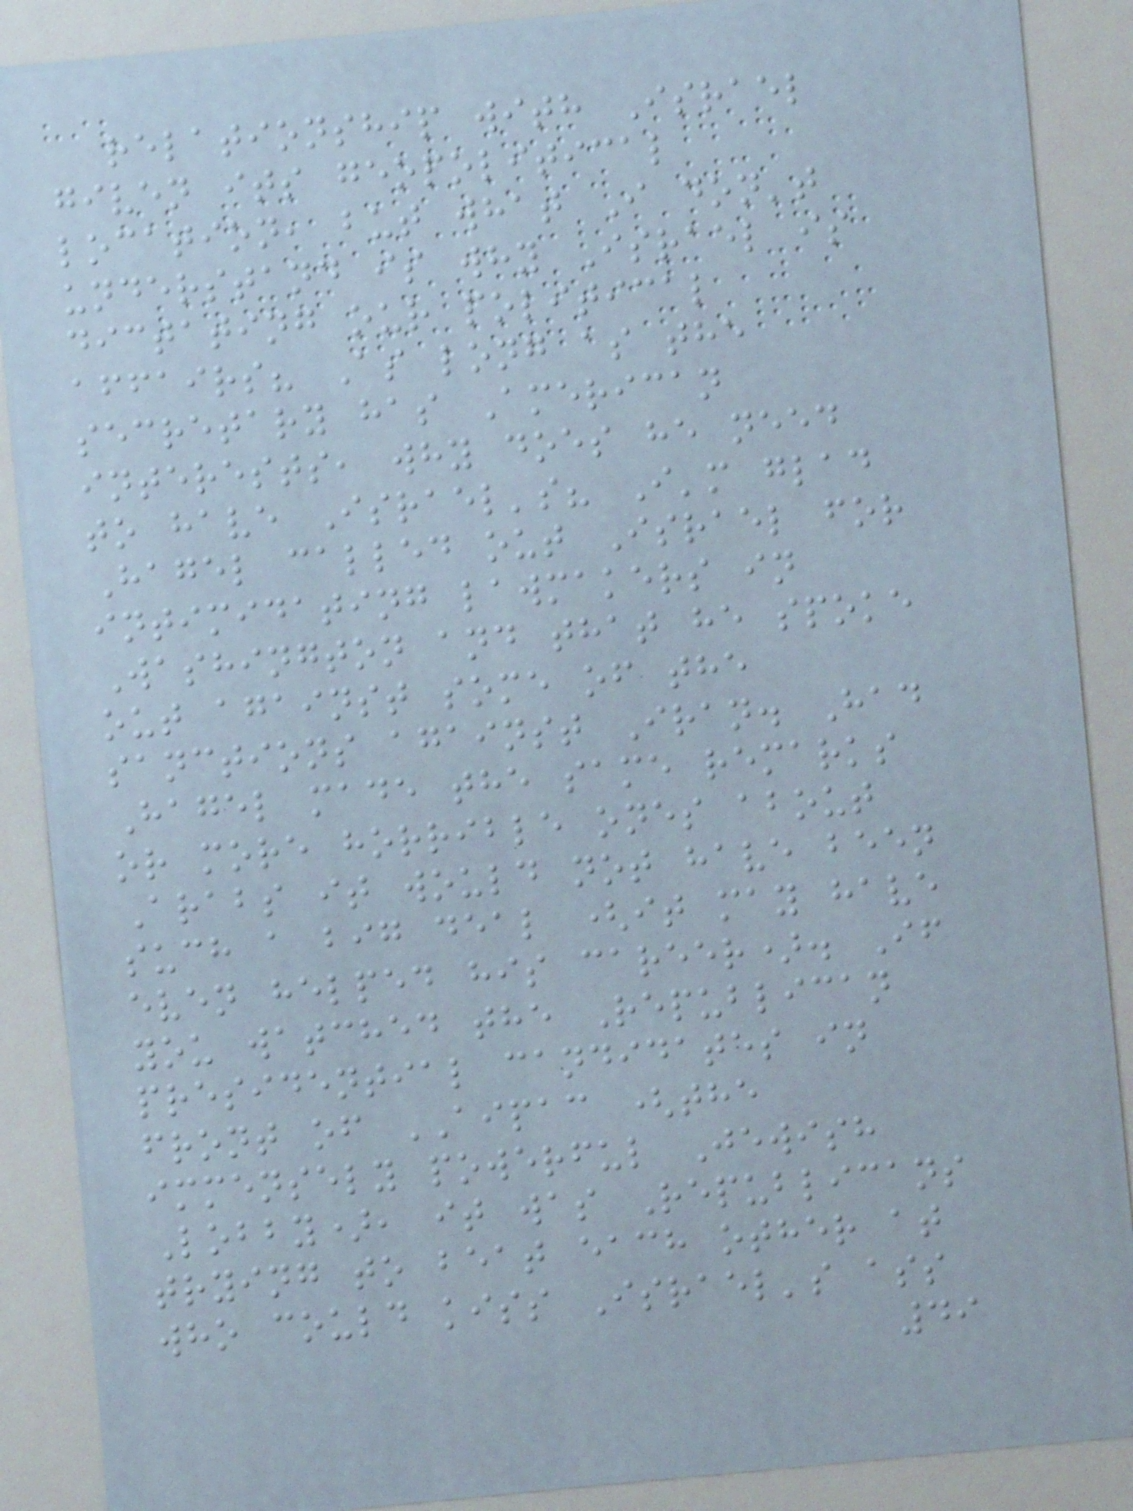relationship with Israel
given its geopolitical
location, but what I don't
understand is why Israel is
dictating our political
affairs? As long as the
secretary has American
interests, why does he need
to have Israel's? I'm glad
Hagel called out Israel for
intimidating lawmakers in
Washington and that he spoke
out against some of the
sanctions against Iran. Had
Hagel made the same remarks
or more horrible ones about
Arabs it would not have been
such a big deal (it may have
even helped his career). If
you watched the Republican
presidential candidates in
front of AIPAC (the
immensely powerful Jewish
Lobby), it was Republicans
trying to beat each other at
who could kiss Israel's ass
49
